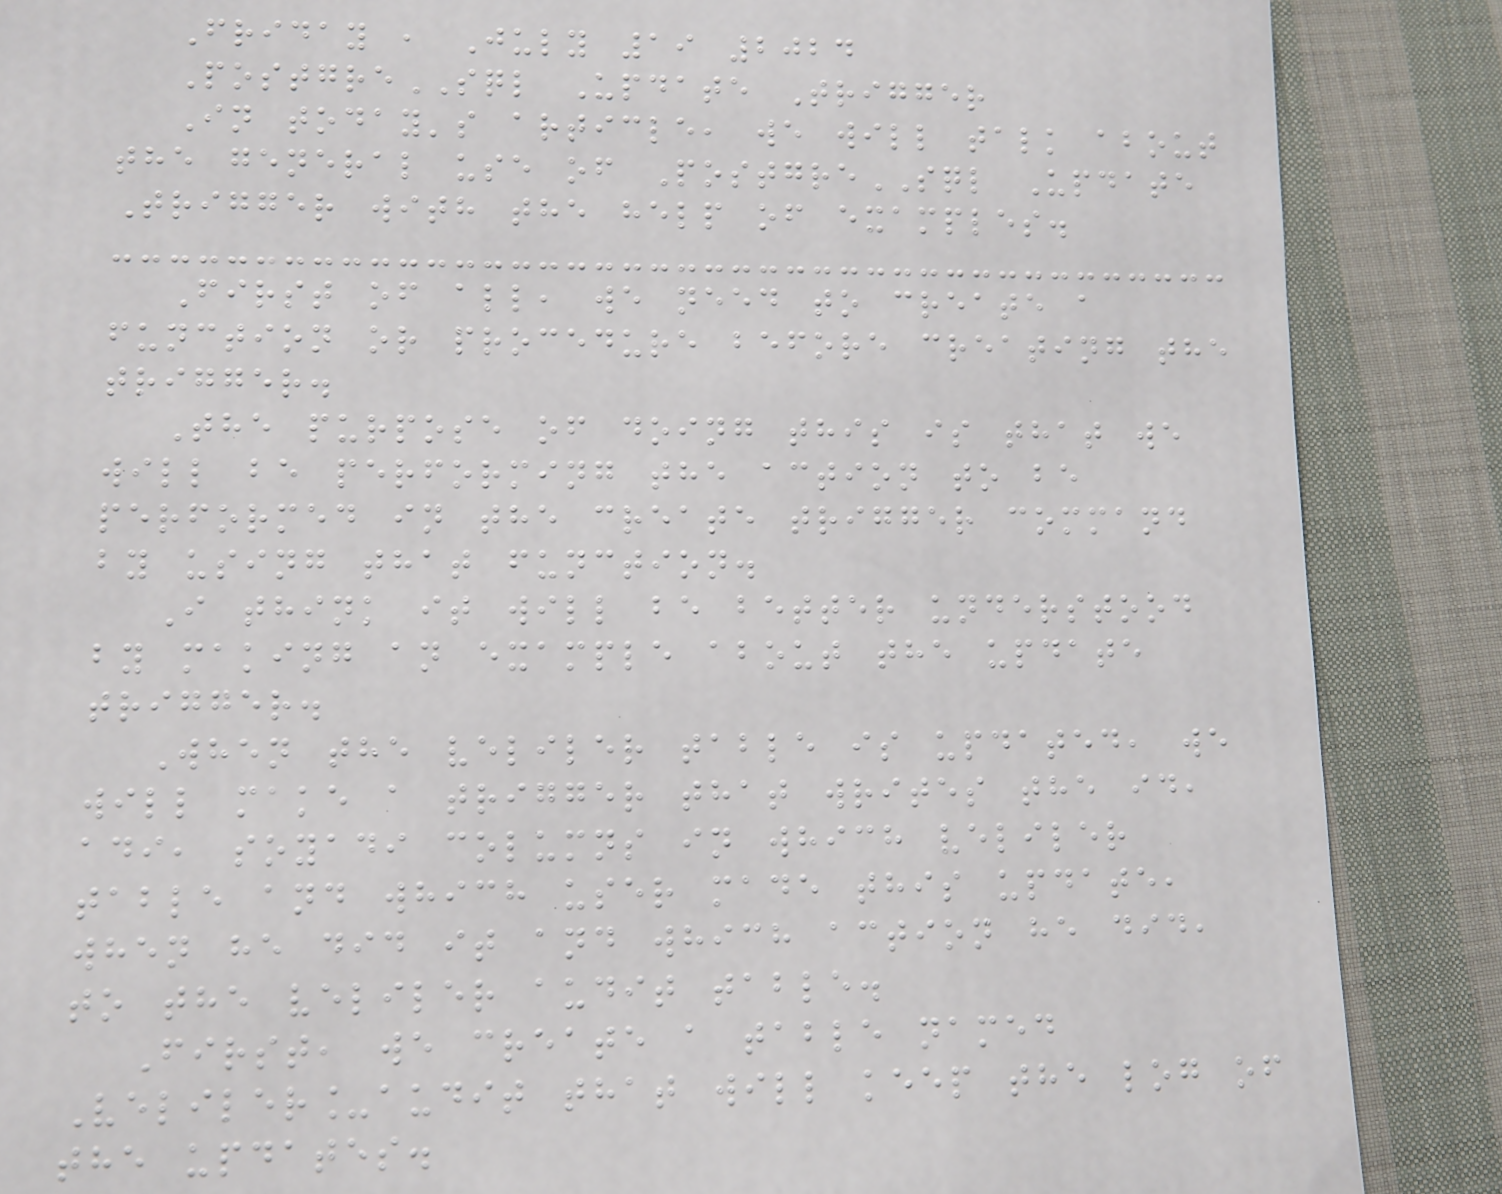Friday , July 19 2024
PostgreSQL Update Trigger
In today's article, we will talk about
the general use of PostgreSQL Update
Trigger with the help of examples.
First of all, we need to create a
function or procedure before creating the
trigger.
The purpose of doing this is that we
will be performing the action to be
performed in the create trigger command
by using that function.
I think it will be better understood
by making an example about the update
trigger.
When the veliler table is updated, we
will make a trigger that writes the id,
adi, soyadi columns in which veliler
table and which user made this update,
when he did it and which action he did,
to the veliler audit table.
First, we create a table named
Veliler_audit that will keep the log of
the updates.
